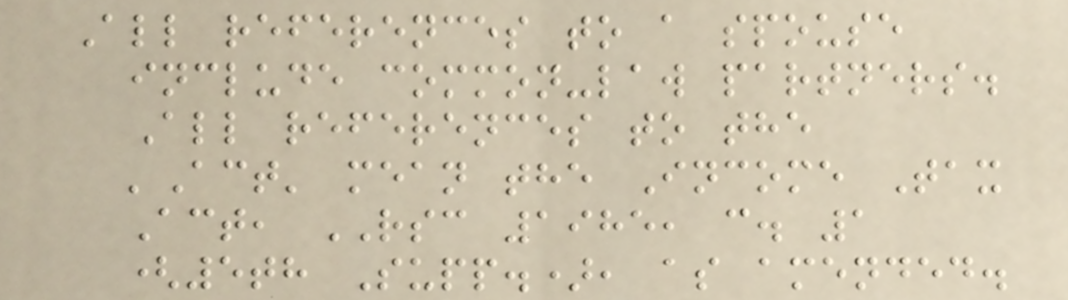All references to a spouse
include common-law partners.
All references to the
'Act' mean the Income Tax
Act, RSC 1985, c. 1
(5th Supp.), as amended.
